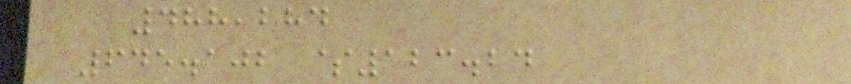488,284
645.102 $123.24
